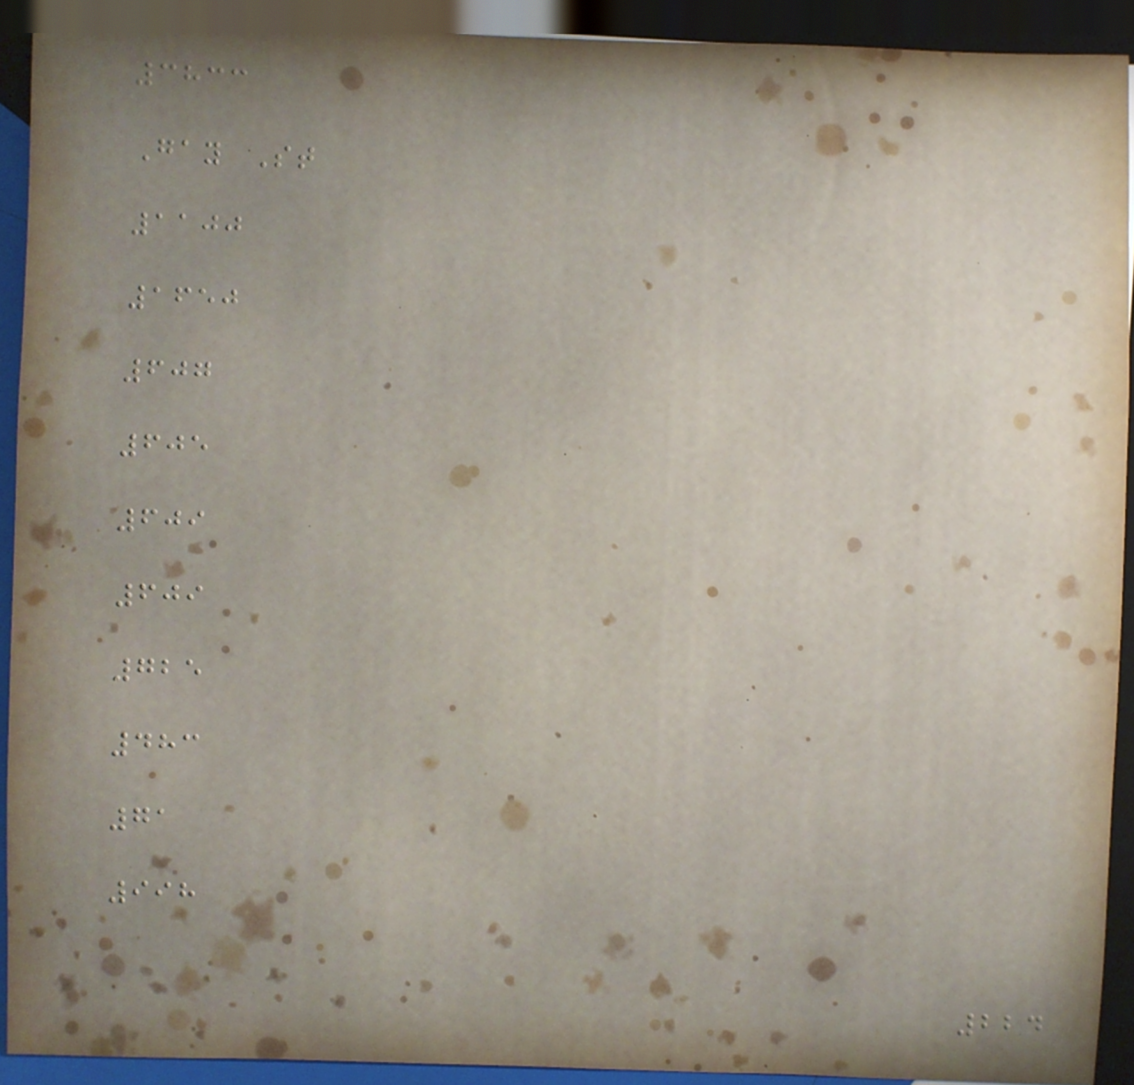3833
Gay St
1100
1650
607
605
609
609
725
483
71
998
224
